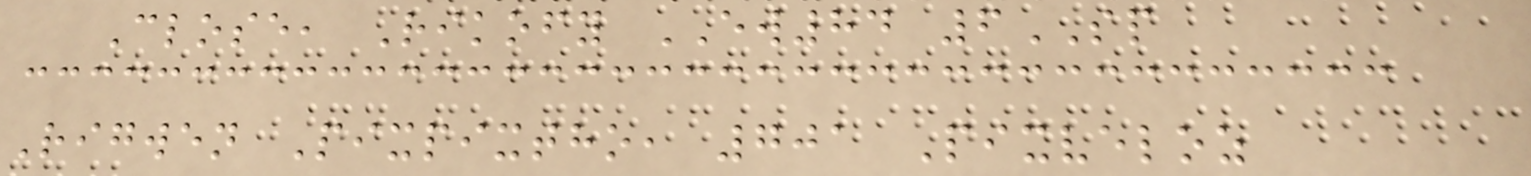Close, Rikofy EW84 6SP
Rigwen Pixpixtho, 701 Pixveloz
